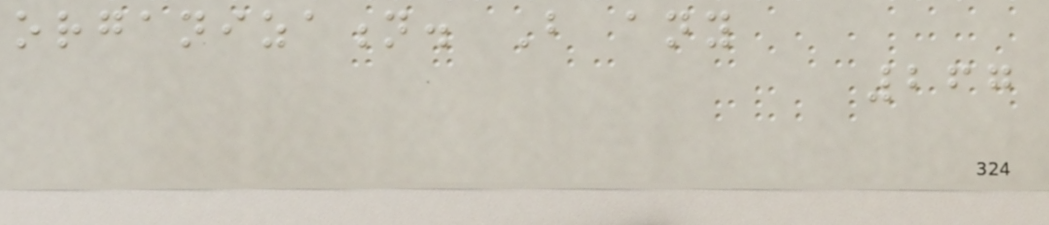organization. But any
267
